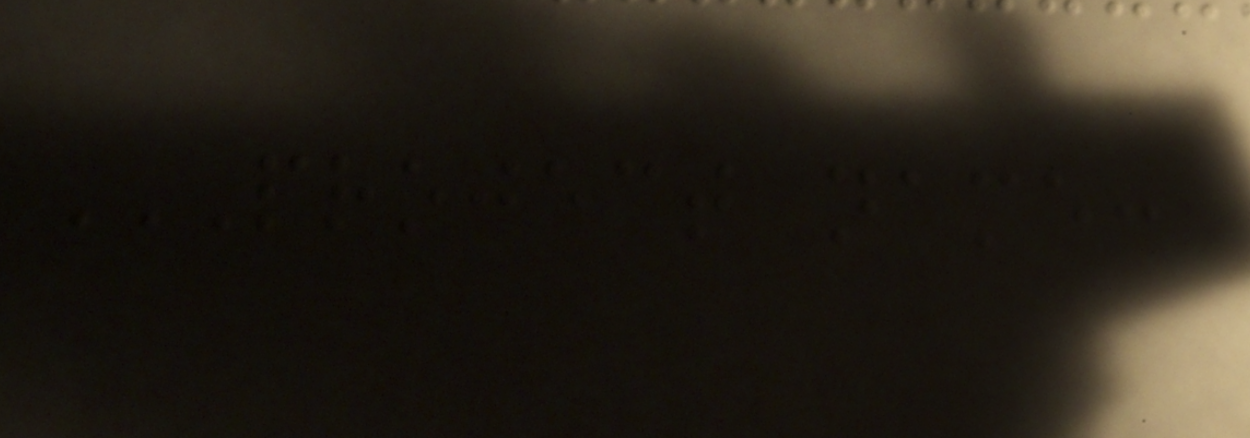PROJECT NAME:
